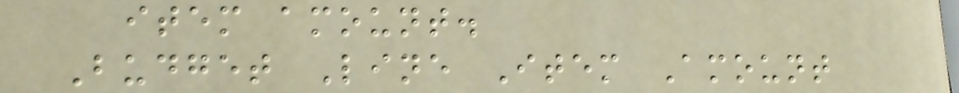item amount.
Budget Line Item Amount
